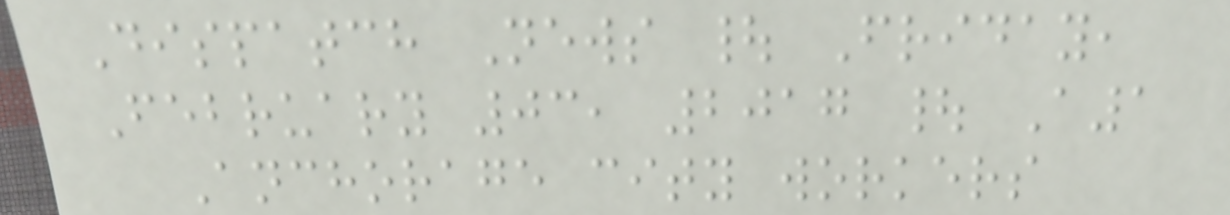Dispatch News | Friday,
February 03, 2017 | A1
Anchorage city workers
